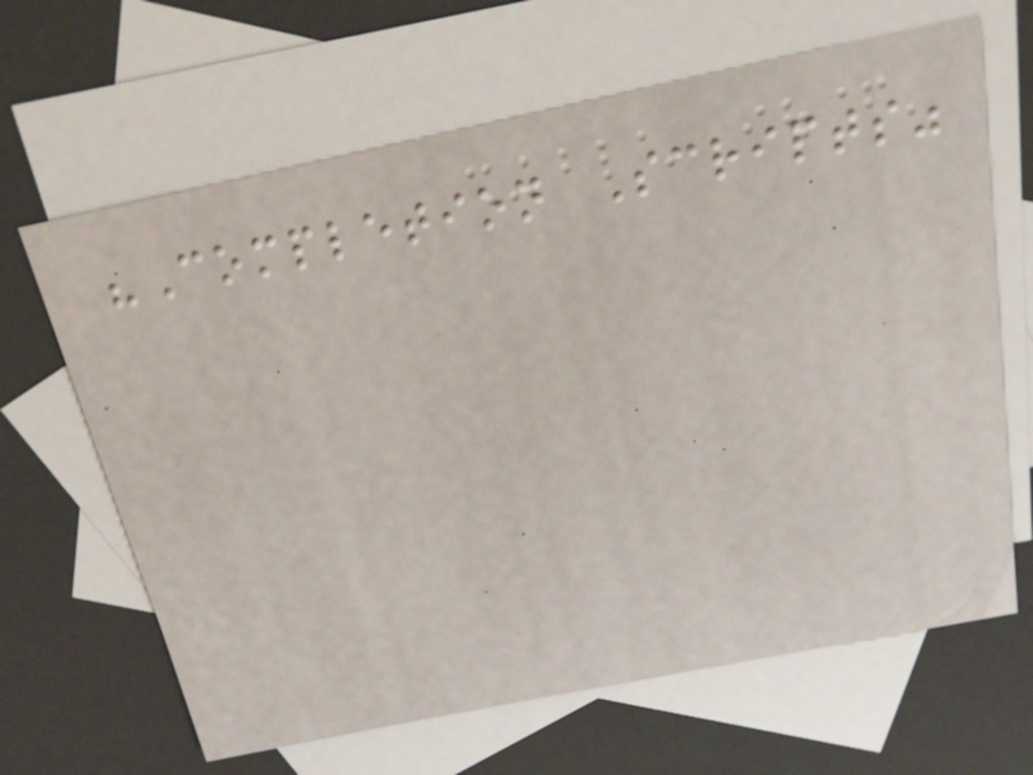"Completion Scripts"
